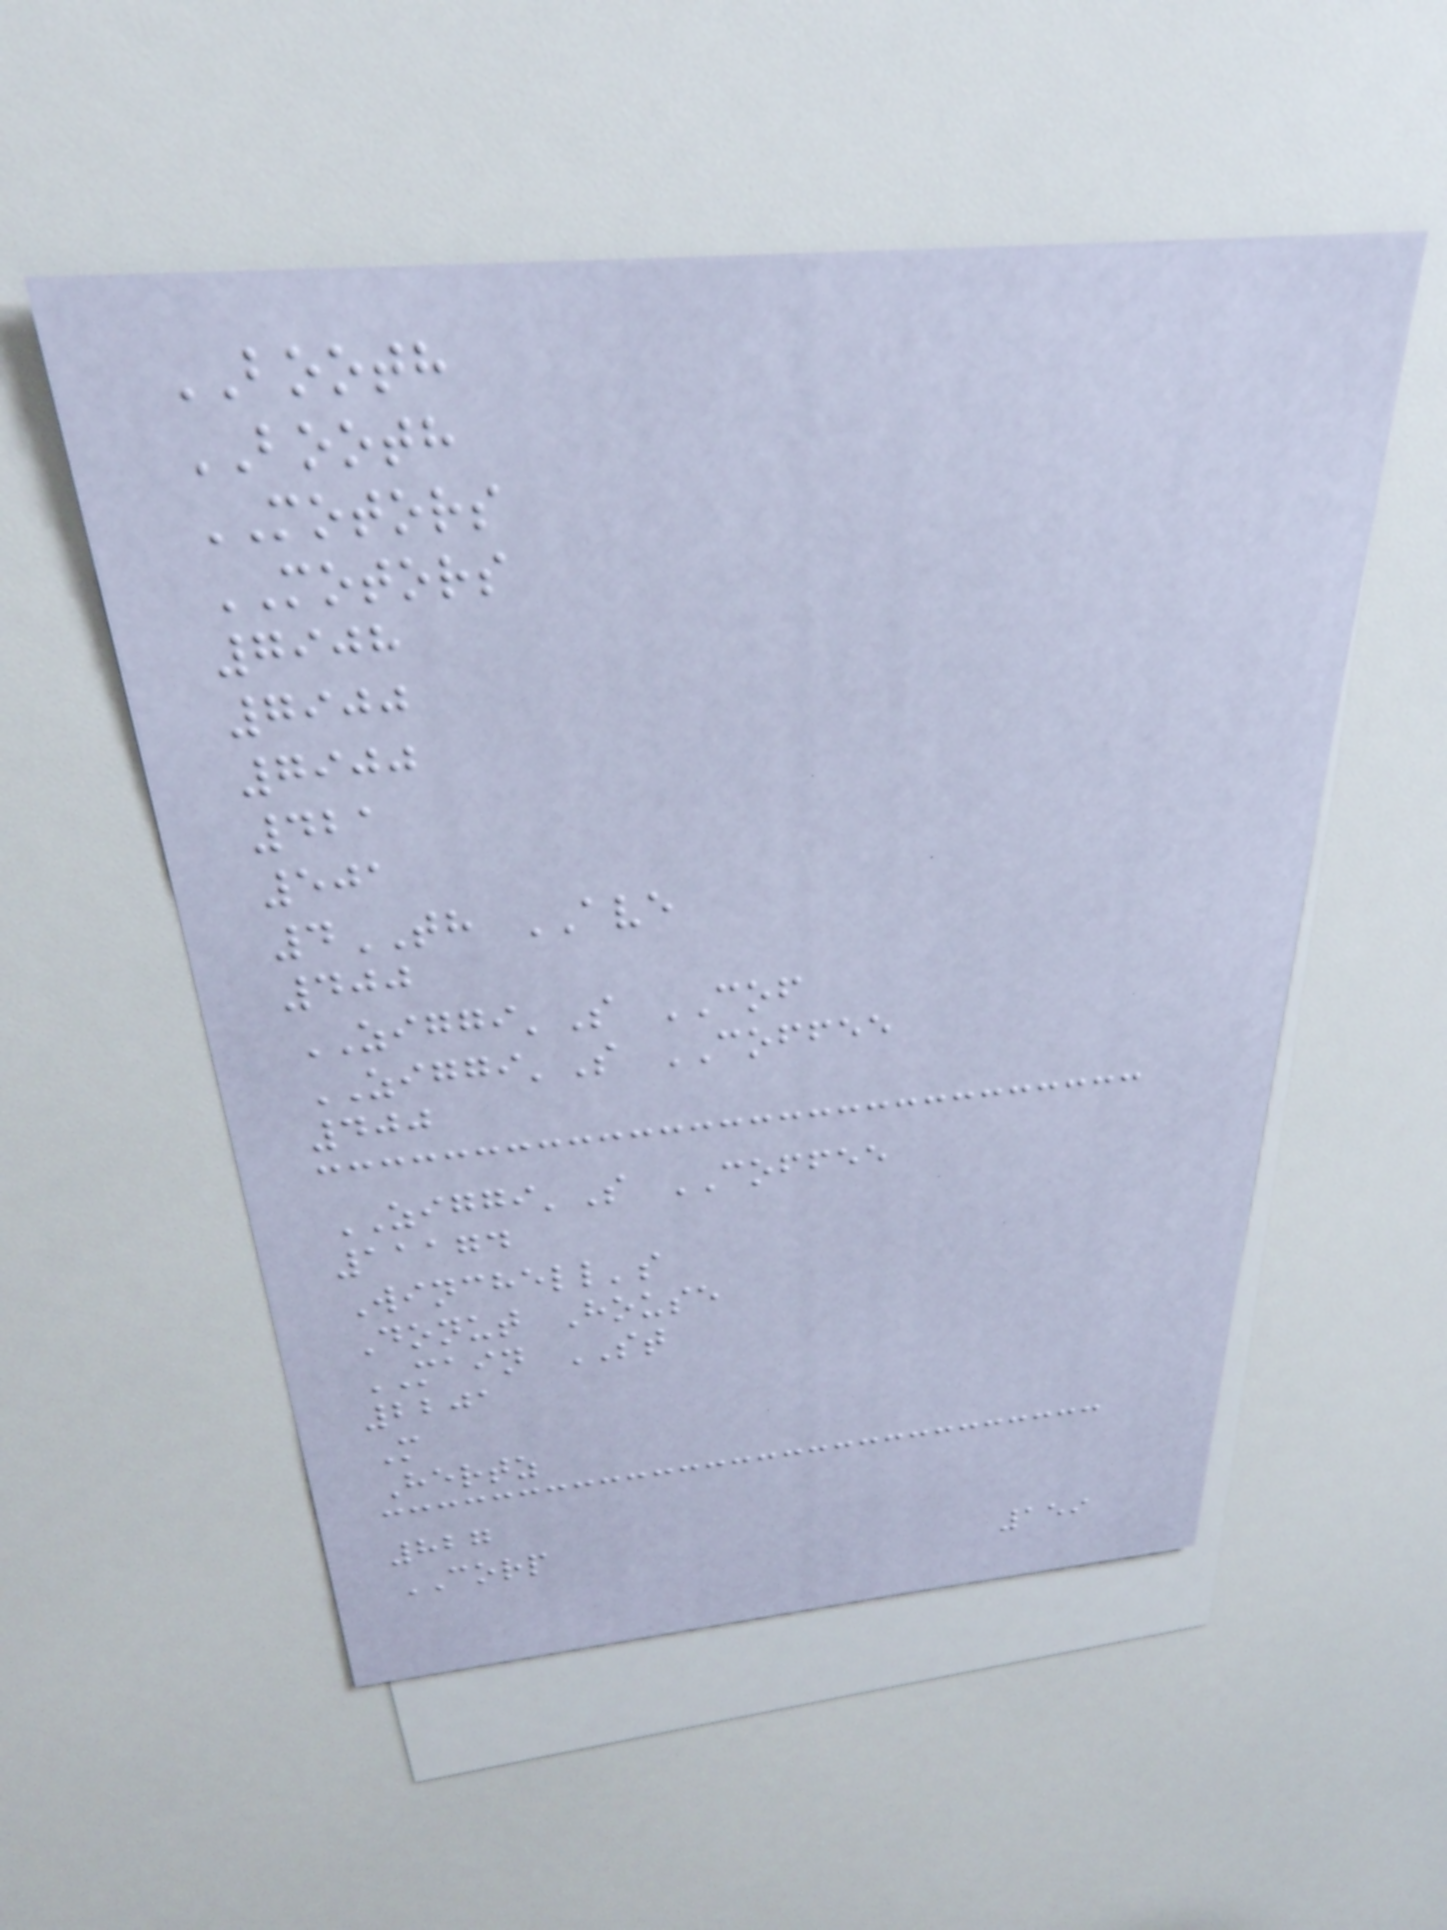BOOTH
BOOTH
MOTORS
MOTORS
7908
7900
7900
421
501
4TH AVE
400
ZIGGI'S COF
ZIGGI'S COFFEE
400
ZIGGI'S COFFEE
11174
Winchell's
Donut House
MAIN ST
2201
M
Hertz
827
CORP
159
